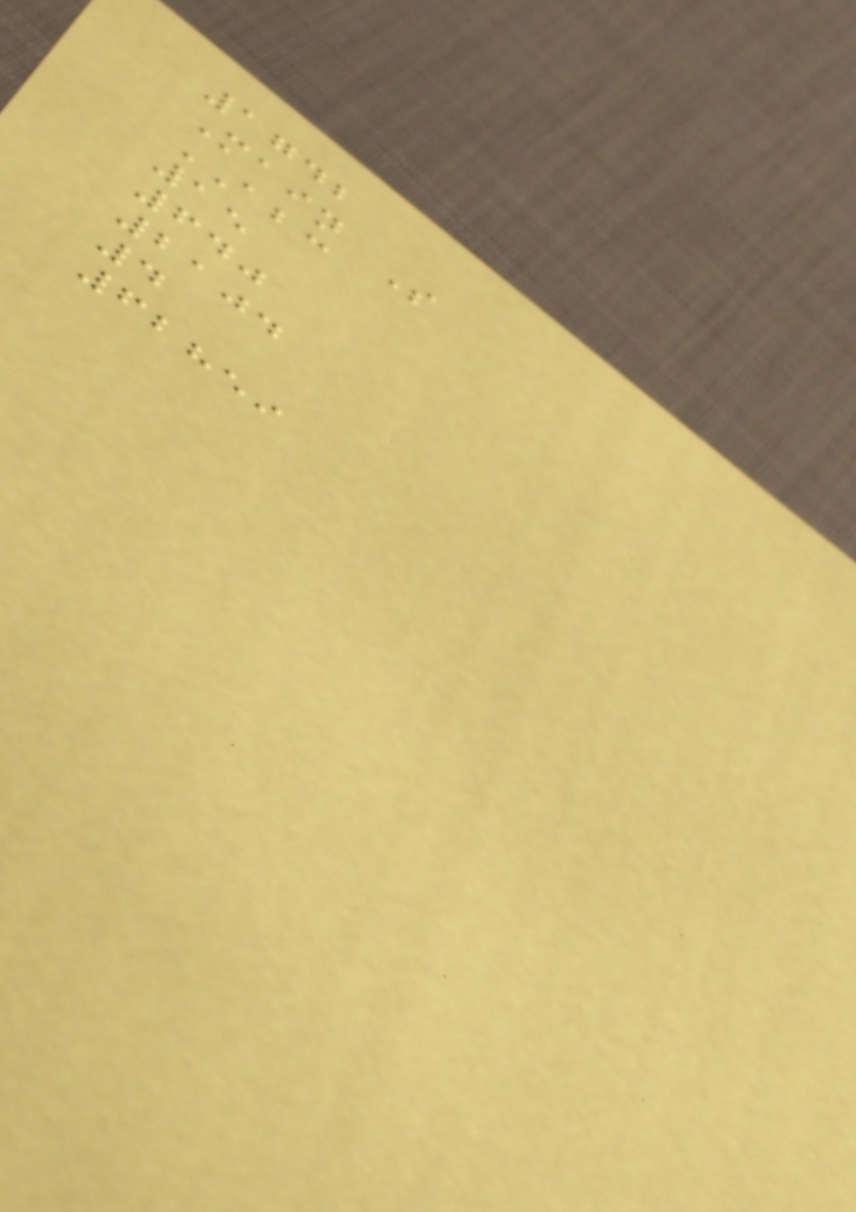1742
Main S
ABC
15
640
2104
4
62859
